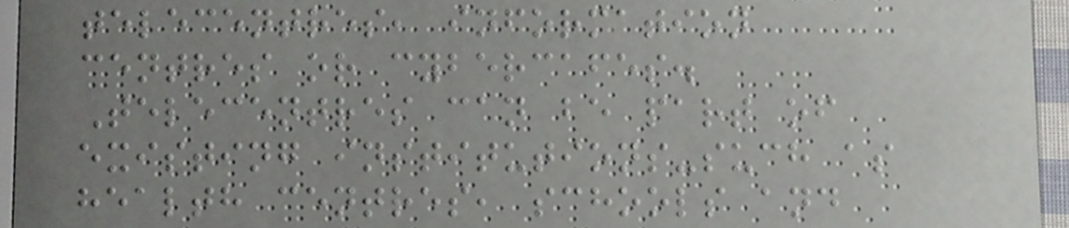telecentres, information
centres or cybercafes.
Telecentres can be part of
existing institutions-such as
health centres, schools and
